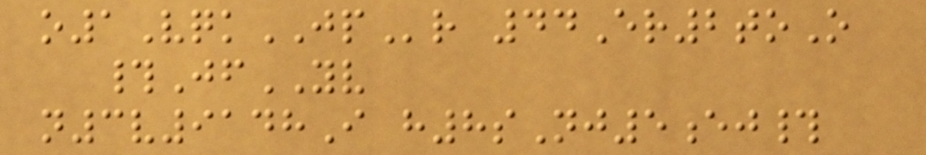o1VqkJPr 44Er2toO
#JfYV
n3v9148I h8sNj5ej#
